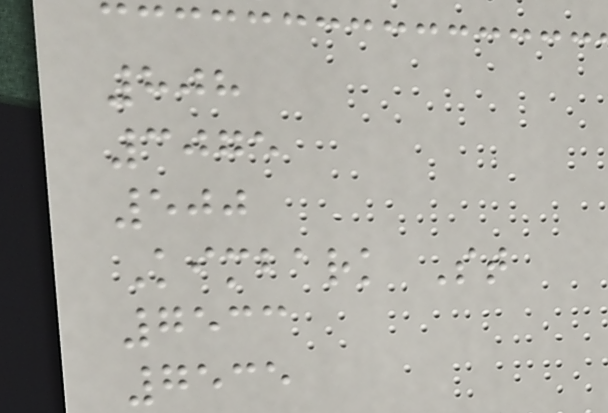808
3075
500
Kimbark St
7533
7535
